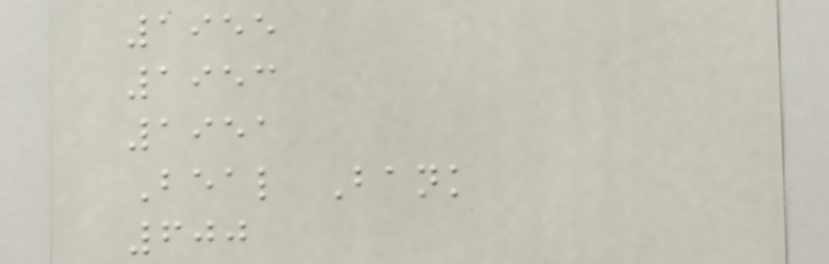1955
1953
1951
Beal Bank
600
